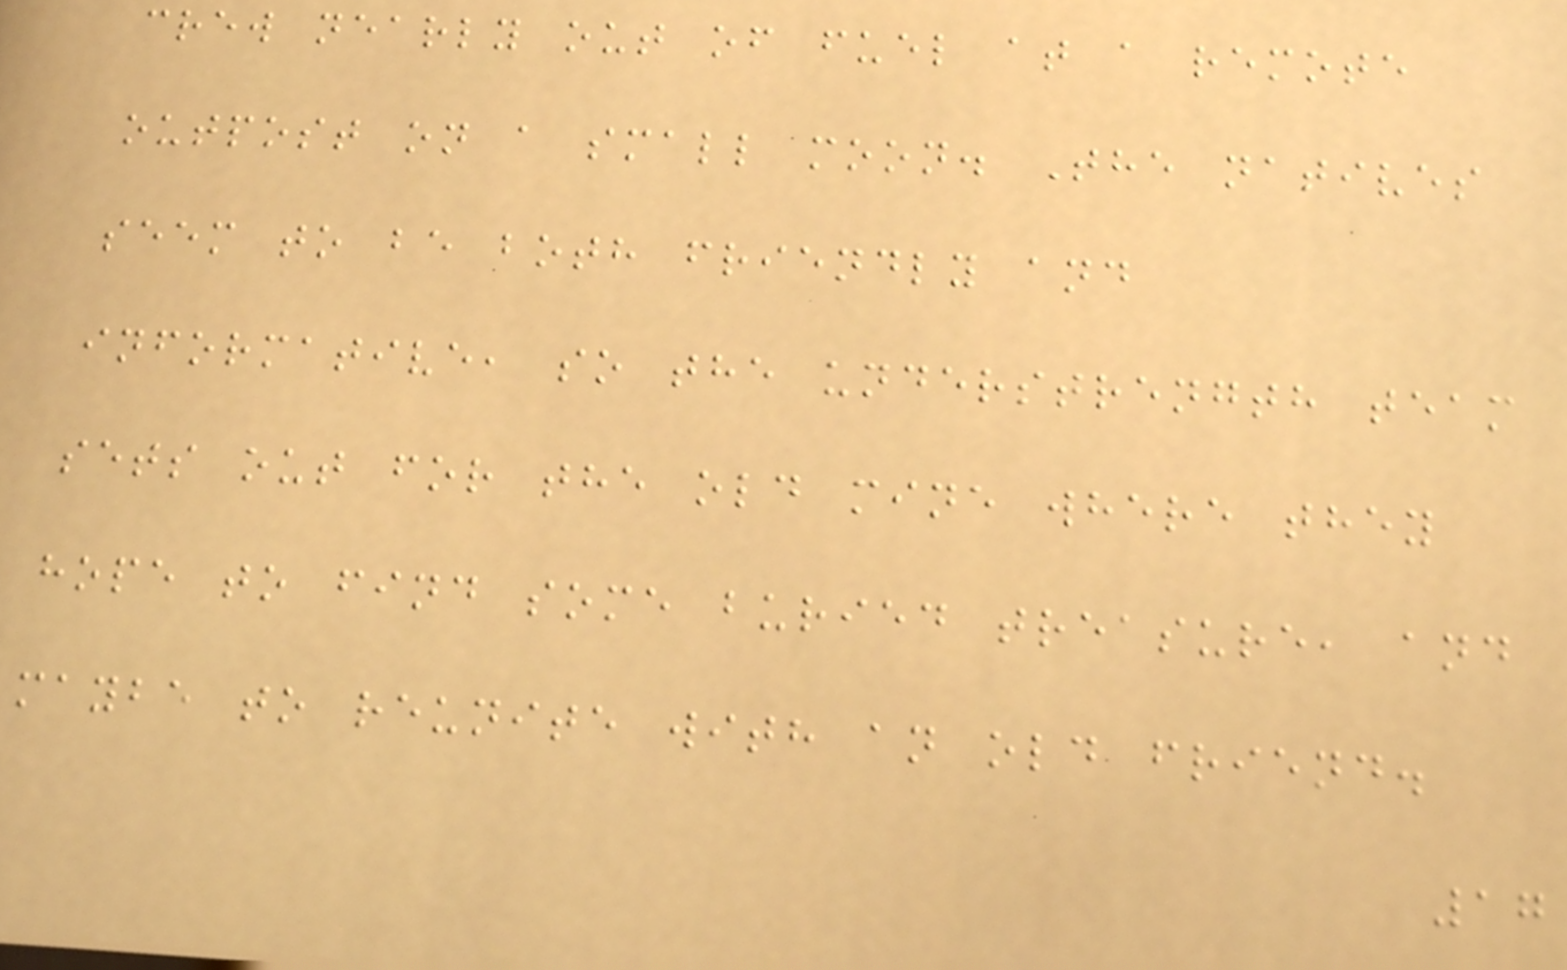crew nearly out of fuel at a remote
outpost on a small moon. The natives
seem to be both friendly and
informative, so the understrength team
sets out for the old mine where they
hope to find some buried treasure, and
maybe to reunite with an old friend.
17
